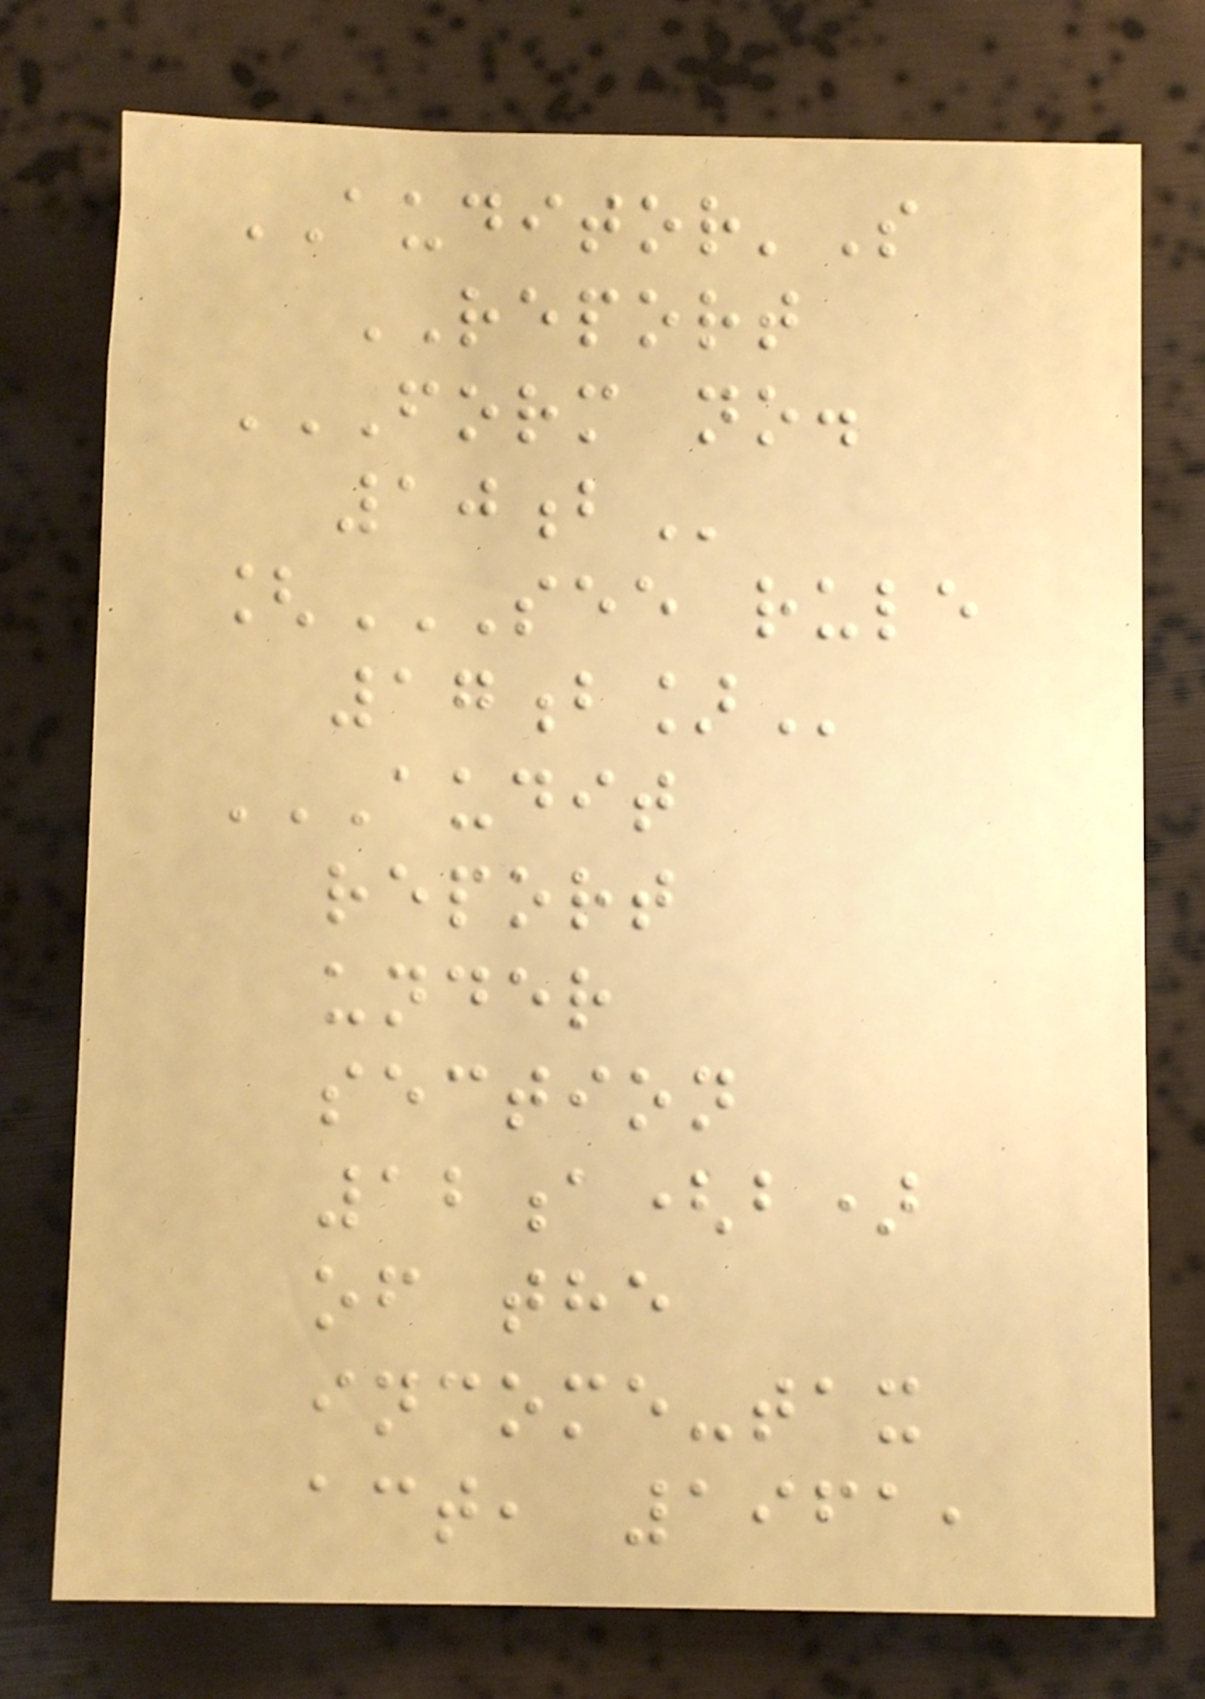AUDITOR'S
REPORT
FORM NO.
10B
[SEE RULE
17B]
AUDIT
REPORT
UNDER
SECTION
12A(B)
OF THE
INCOME-TAX
ACT, 1961,
